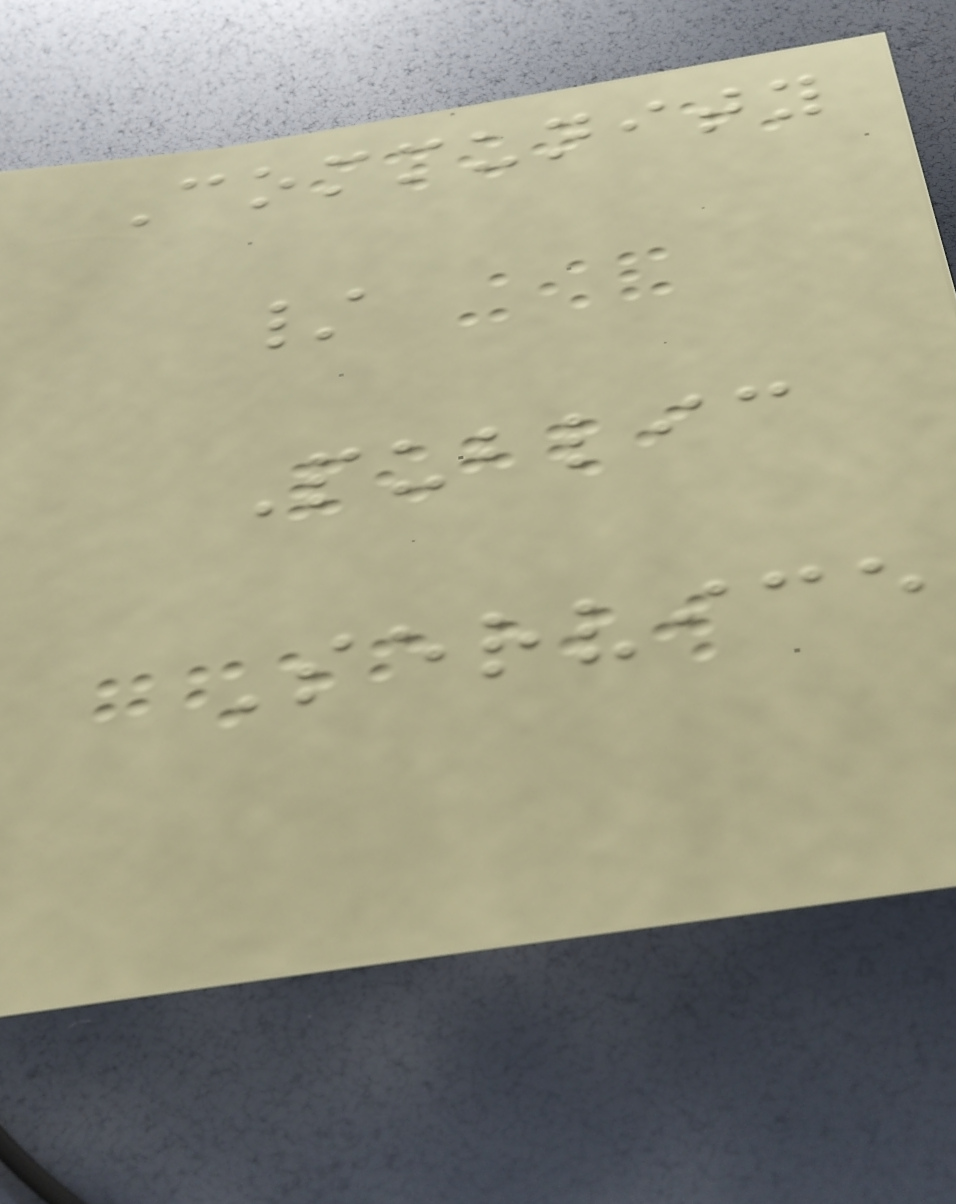Community
/
Public
Service
